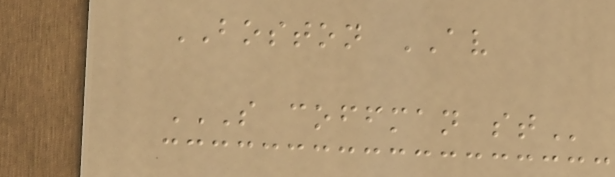BOSTON AV
S COFFMAN ST
